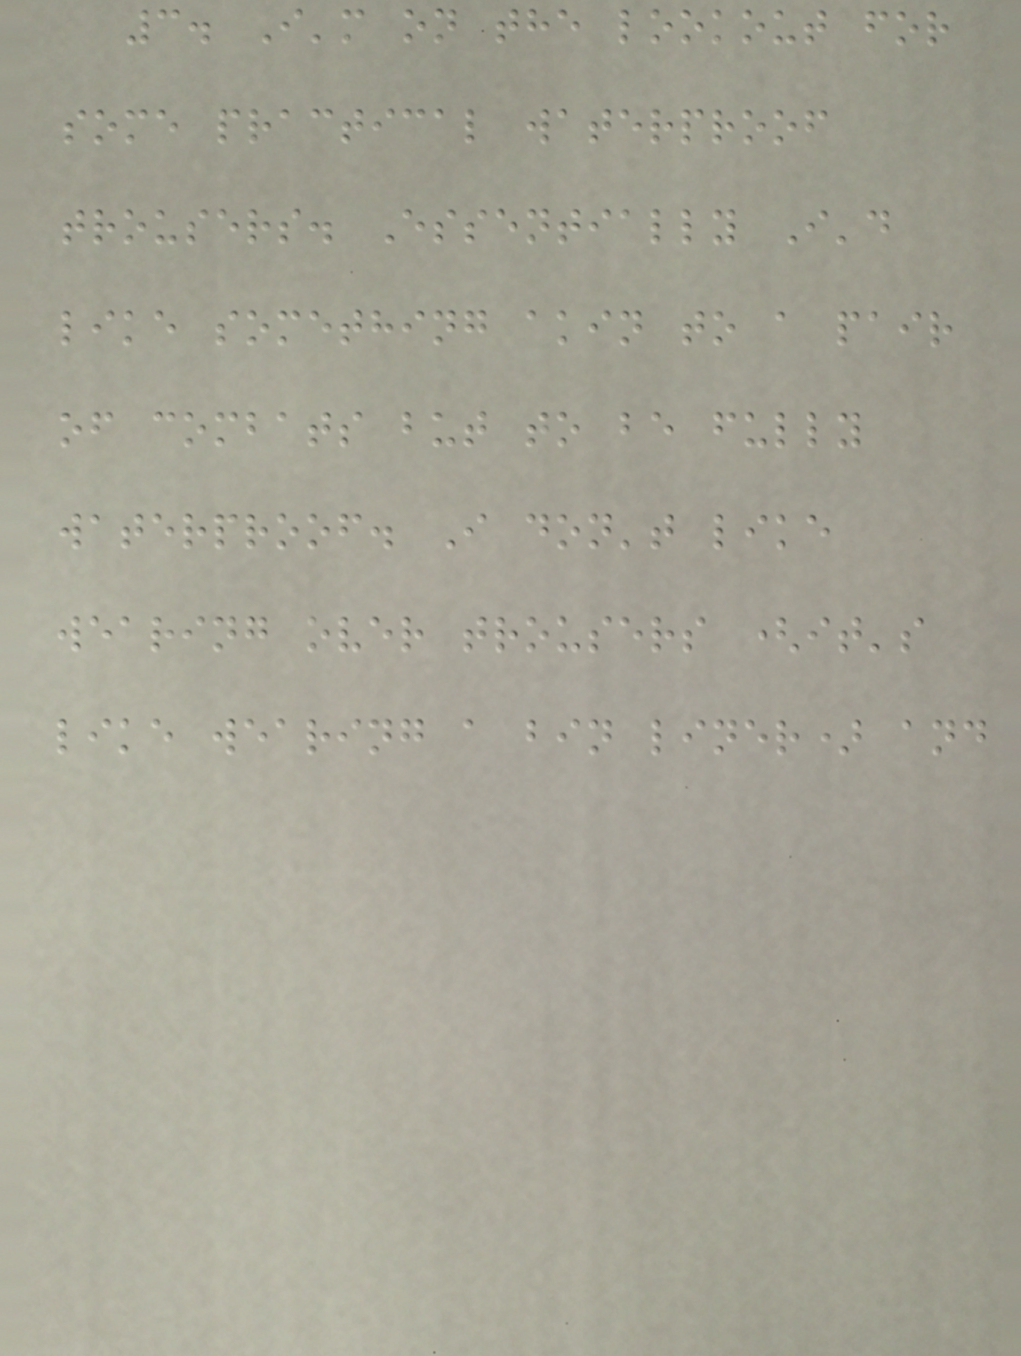3. I'm on the lookout for
some practical waterproof
trousers. Essentially I'd
like something akin to a pair
of combats but to be fully
waterproof. I don't like
wearing over trousers (it's
like wearing a bin liner) and
